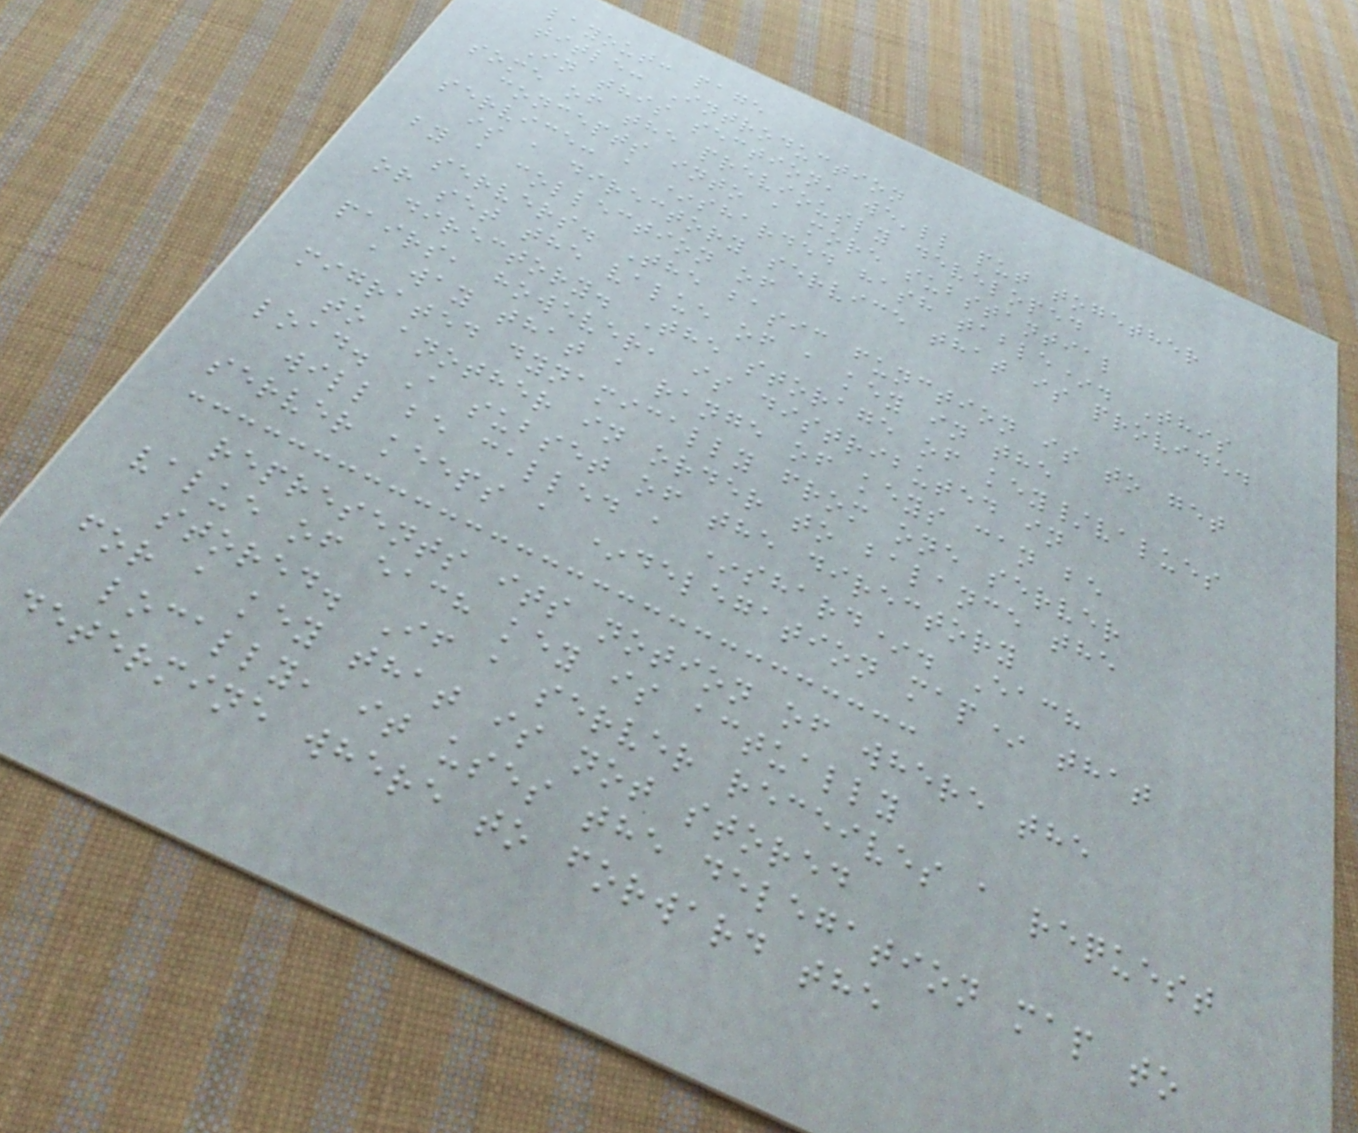layout: page
title: Introduction
In this section, we'll put together
some of the previously developed
concepts into a more substantial
service: a *sharded hash table*. This
is a directory service that is provided
by a collection of
servers. The basic function is to get
or set the value of a key in the
directory. The storage of key/values
pairs, however, is distributed in
a way that a range of keys can be
migrated dynamically from one server
to another in order to balance the
load. A subset of the directory
will be called a *shard*. Each
server keeps a *delegation map* that
represents its notion of where the
value of each key is actually
stored. If a server receives a request
for a key that is not stored
locally, it uses the delegation map to
determine where to forward the
